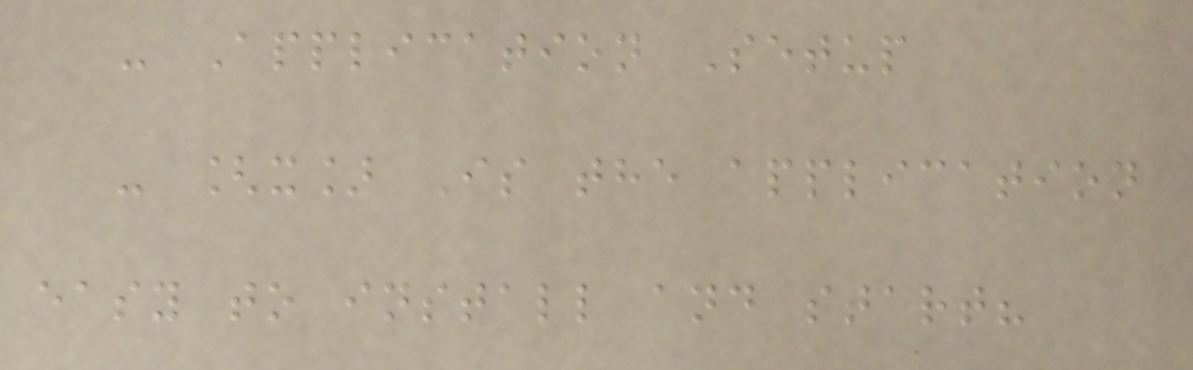- Application Setup
- [x] Is the application
easy to install and start?
